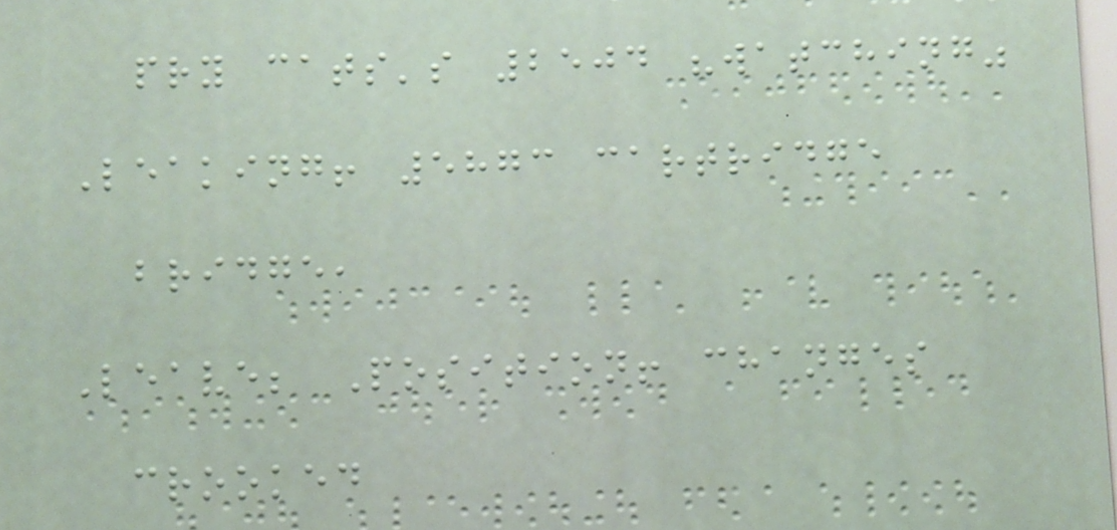pry cats's 2504 "watching"
Leaking! 5873 cartridge
bridge,
Leave; Position! changes
crooked
